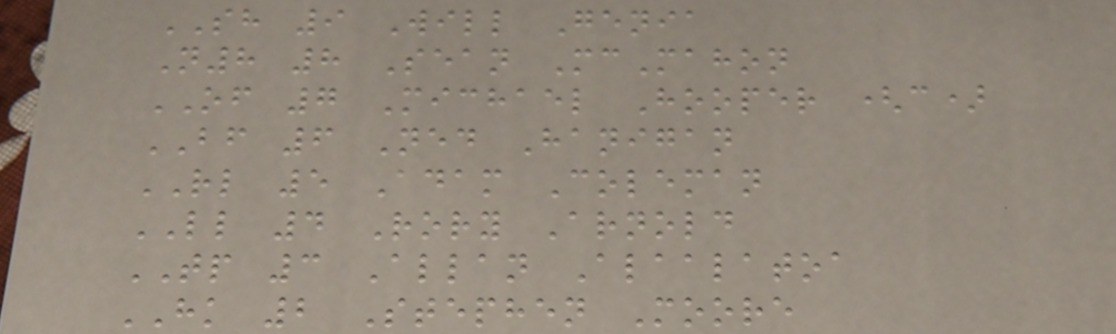SH 9 Will Genia
N8 8 Sean McMahon
OF 7 Michael Hooper (c)
BF 6 Ned Hanigan
RL 5 Adam Coleman
LL 4 Rory Arnold
TP 3 Allan Alaalatoa
HK 2 Stephen Moore
